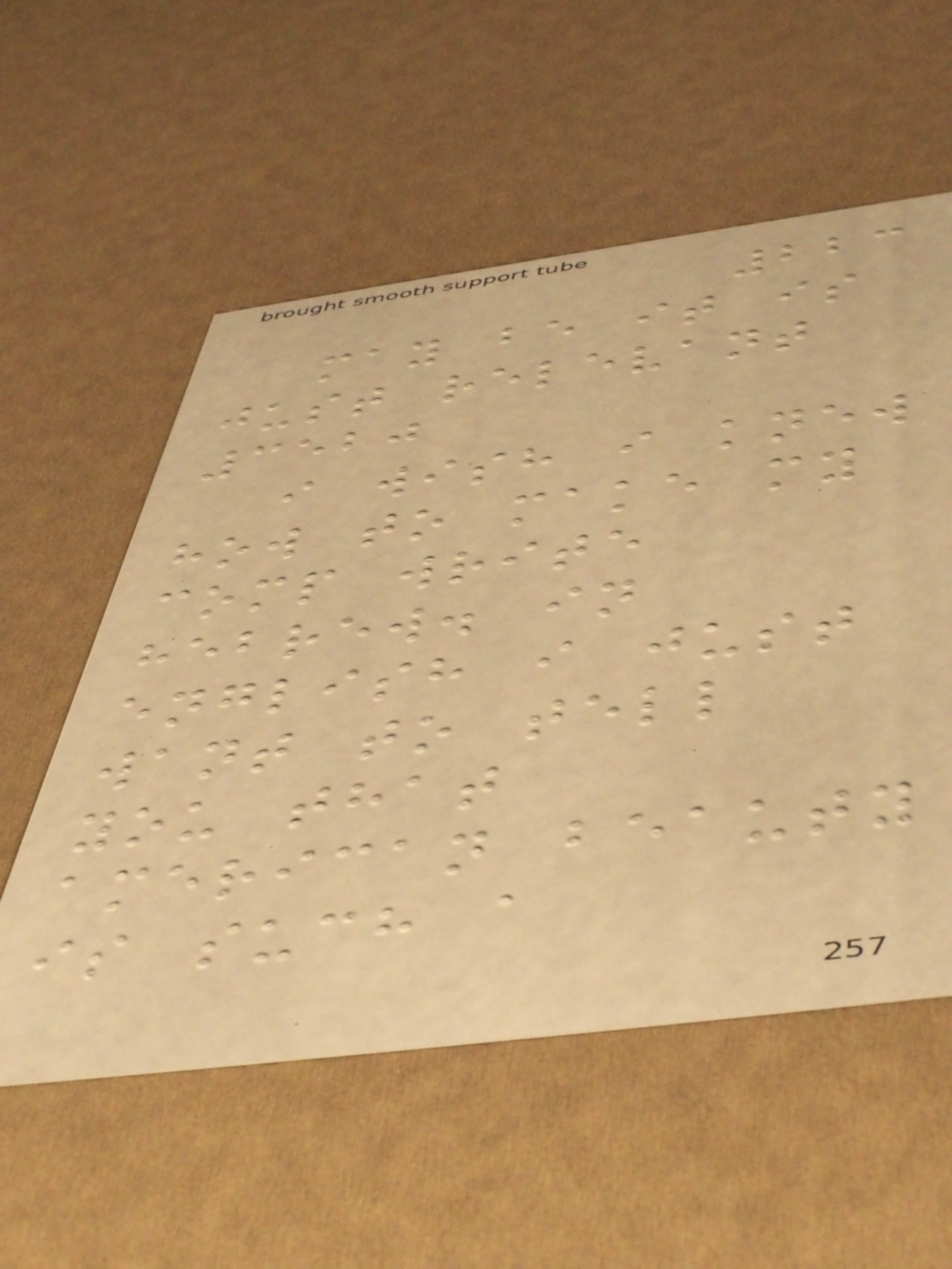223
may be it is
just relevant
3520
i wish i knew
how to make my
comp write
hebrew. in
english i just
want to tell
you that
american beauty
is such a
